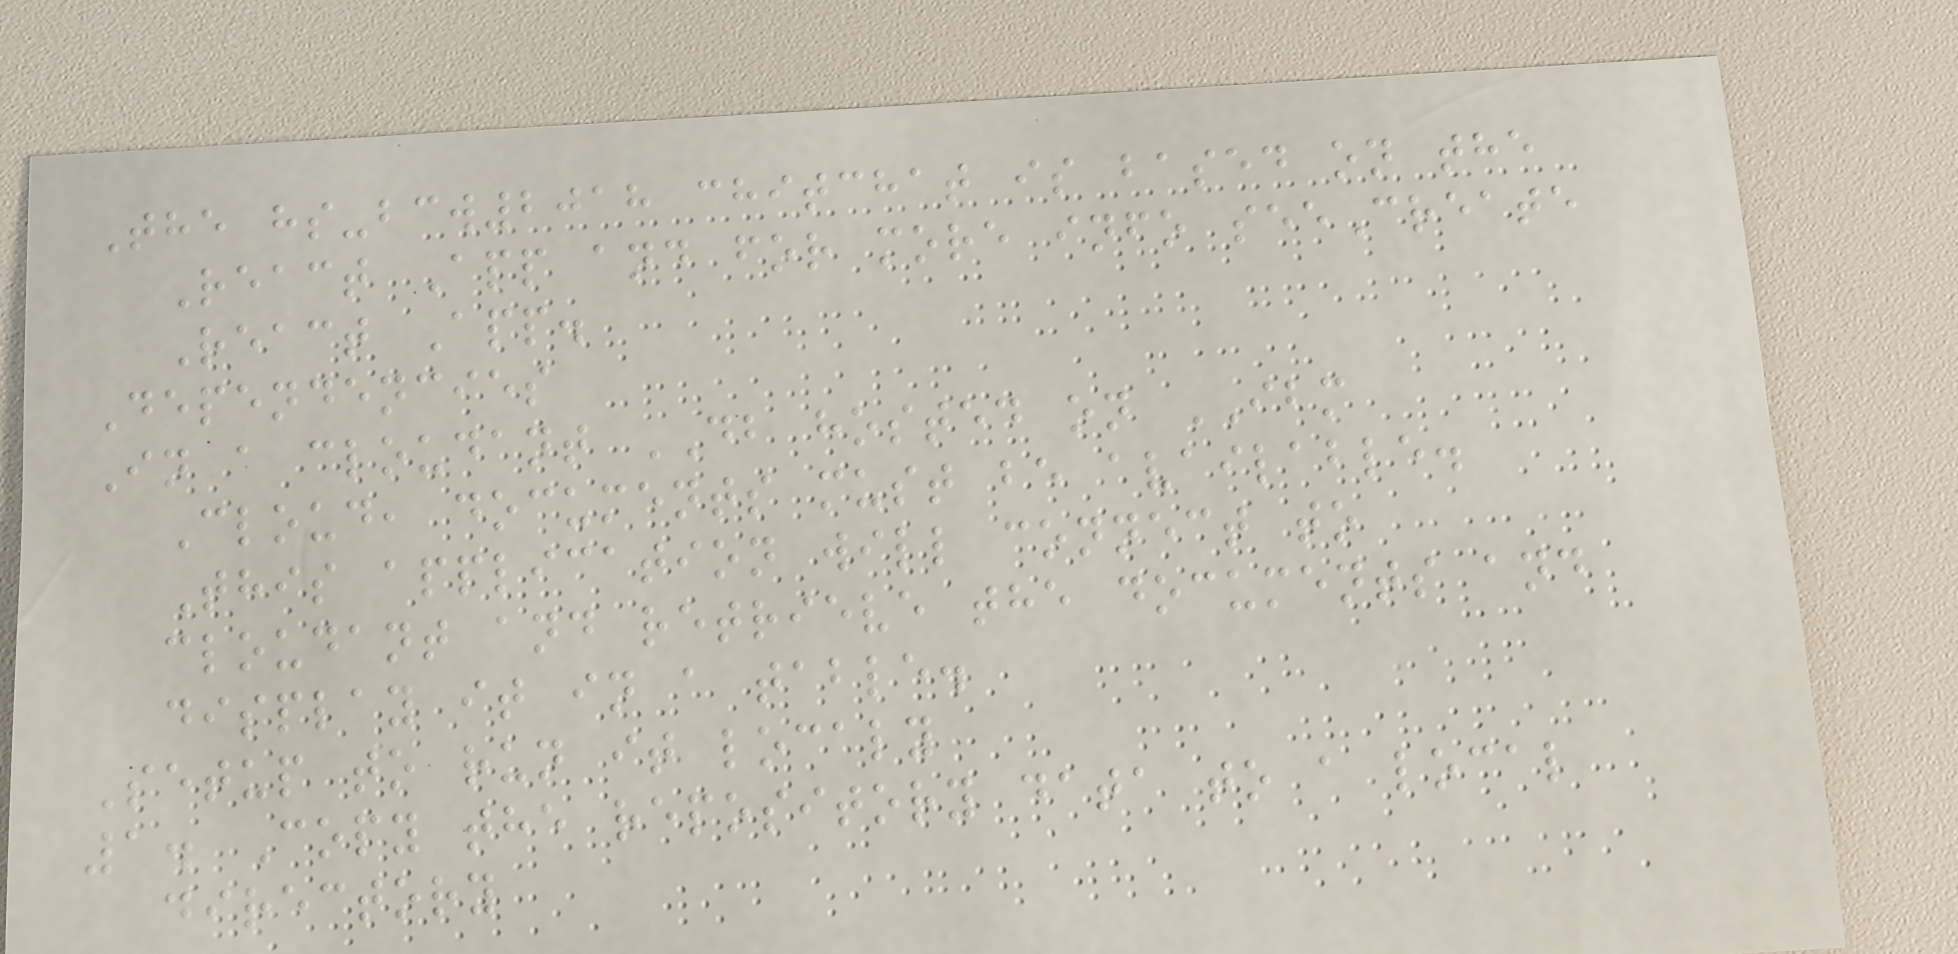The hs-bcw2018 chitchat is based on the
React App and for more info seeCreate
React App.
Dependencies
In a cloudant DB hosted on IBM
Cloud, documents must be available.
This application will connect to
cloudant and retrieve the documents and
display it in a table.
Setup to run it localy
1. Copy the repository data to a local
directory
